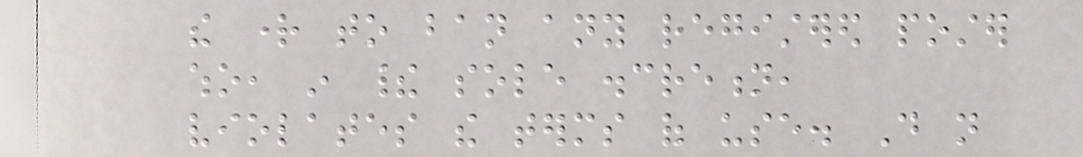the right to ban any registered poster
who, in their sole discretion,
violates the terms of use. Do not
